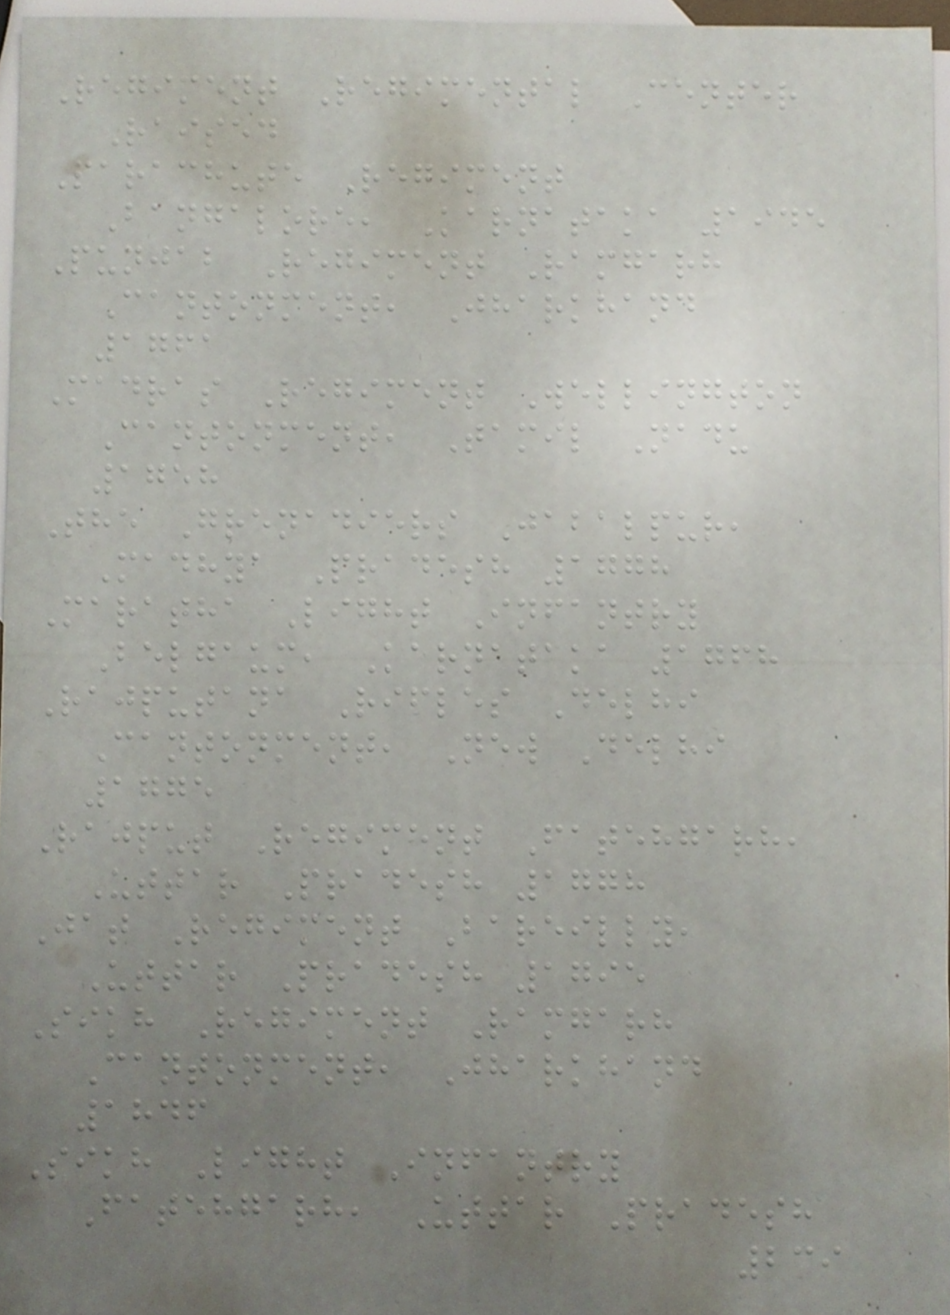Regiment Regimental Center
Raised
Parachute Regiment
Bangalore, Karnataka 1945
Punjab Regiment Ramgarh
Cantonment, Jharkhand
1761
Madras Regiment Wellington
Cantonment, Tamil Nadu
1758
The Grenadiers Jabalpur,
Madhya Pradesh 1778
Maratha Light Infantry
Belgaum, Karnataka 1768
Rajputana Rifles Delhi
Cantonment, New Delhi
1775
Rajput Regiment Fatehgarh,
Uttar Pradesh 1778
Jat Regiment Bareilly,
Uttar Pradesh 1795
Sikh Regiment Ramgarh
Cantonment, Jharkhand
1846
Sikh Light Infantry
Fatehgarh, Uttar Pradesh
239
